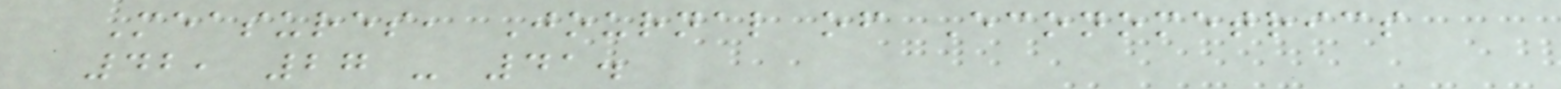Measures, Journal of Econometrics
42, 27 - 41.
